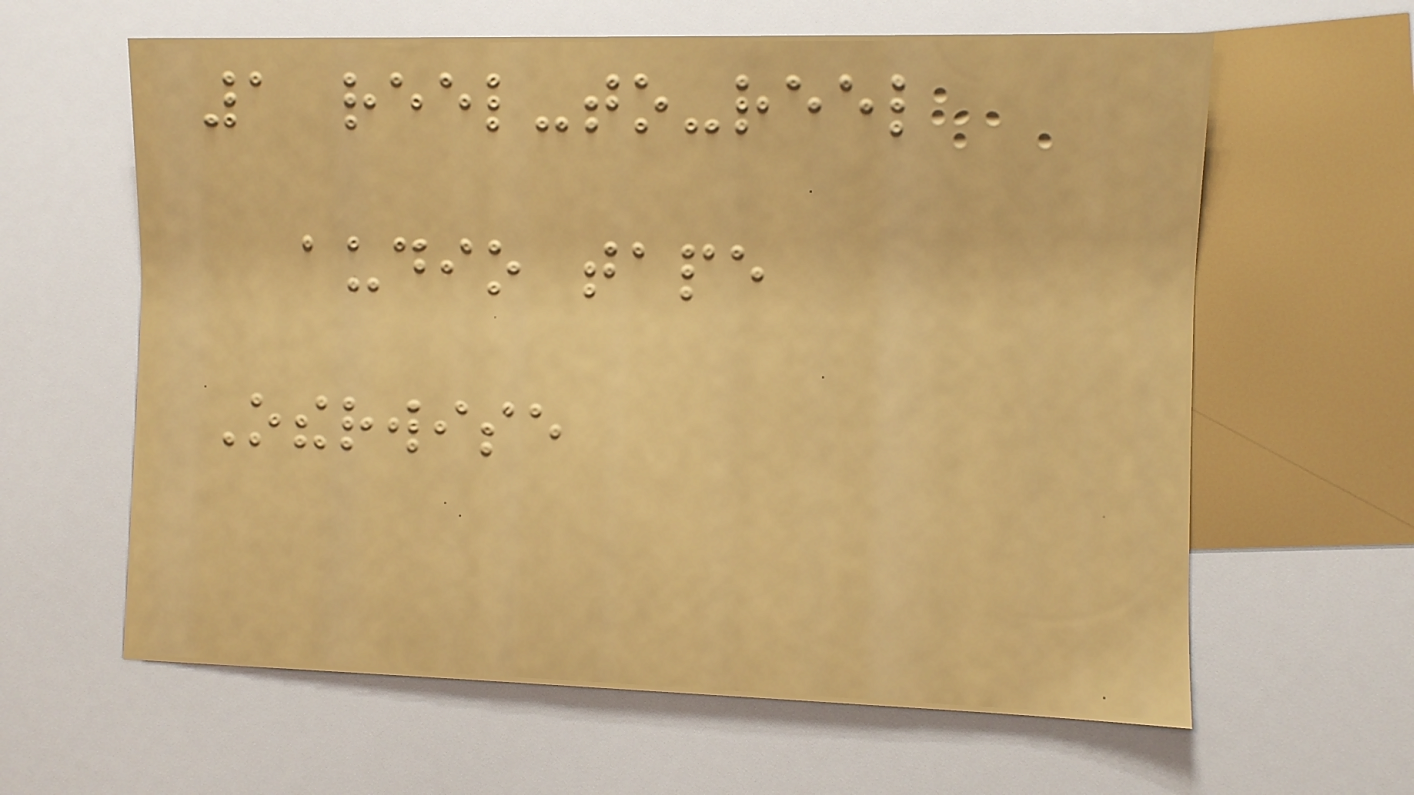1 reel-to-reel
audio tape
Otherwise
